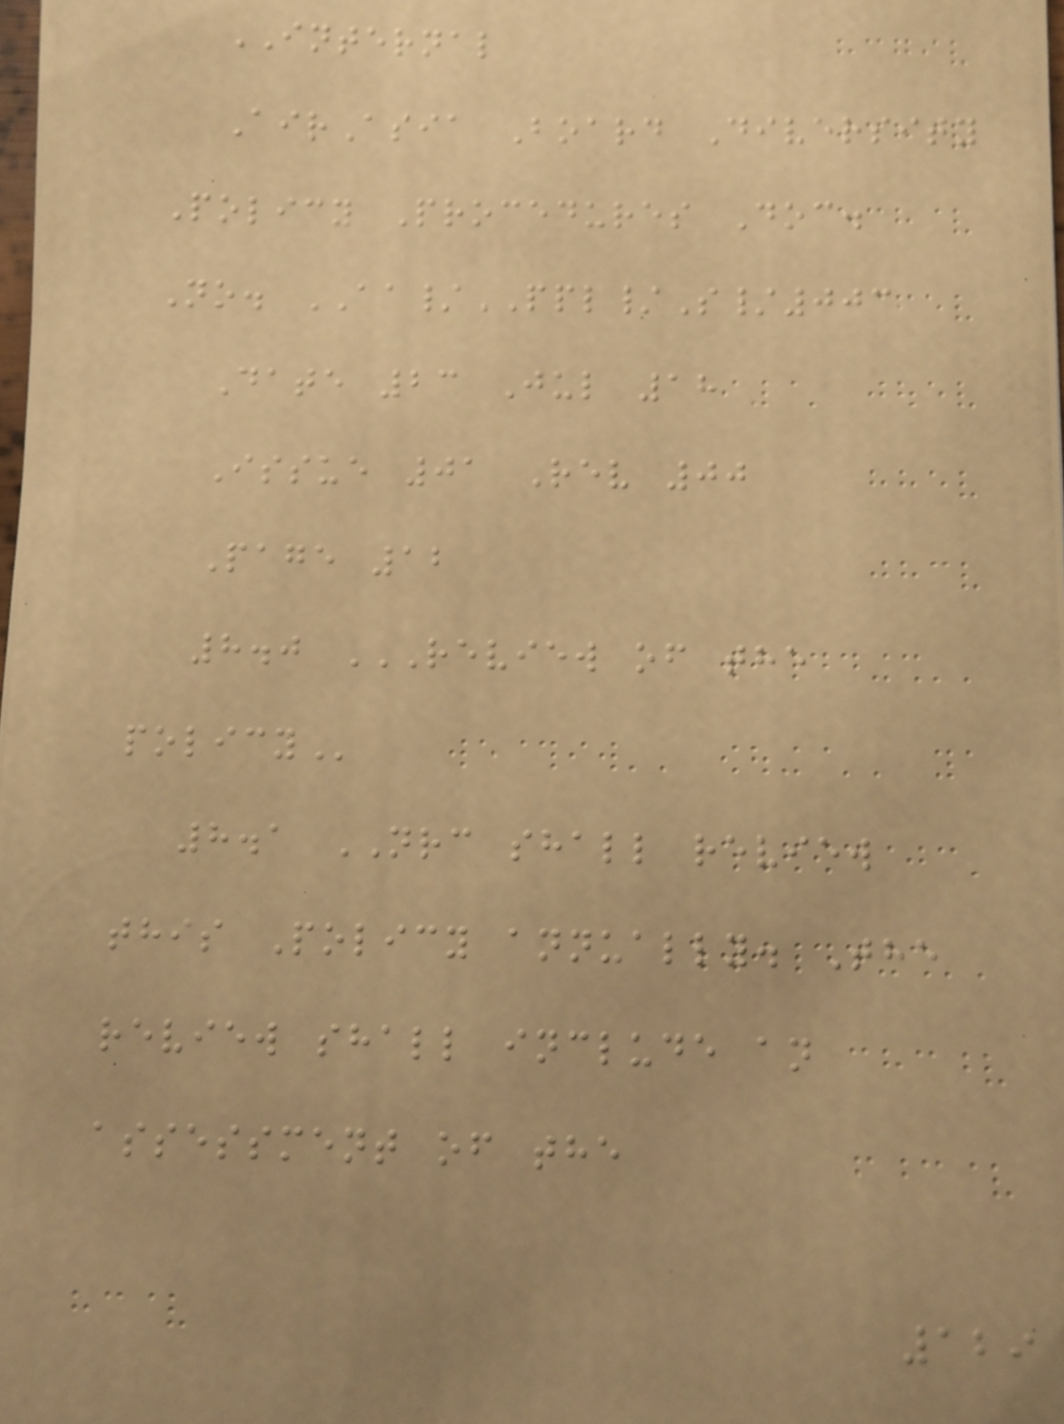INTERNAL
AirAsia Board Diversity
Policy Procedures Doc.
No. AA/PPL/S/003
Date 23 Jul 18
Issue 01 Rev 00
Page 12
8.0 REVIEW OF THE
POLICY
8.1 NRC shall review
this Policy annually. The
review shall include an
assessment of the
129
